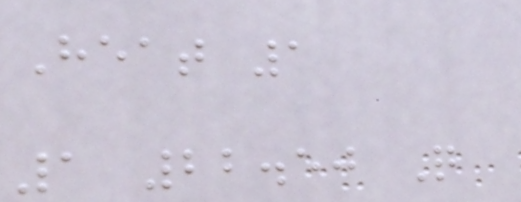Heat 1
1 22.50 Q
